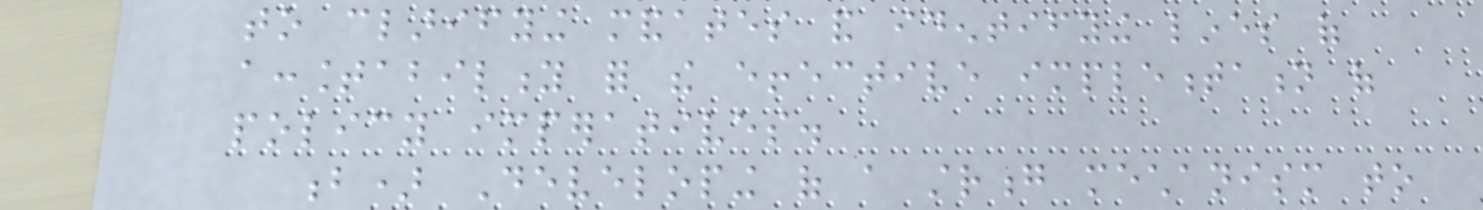to clarifying mandates and identifying lines of
accountability for the effective implementation of
policy imperatives.
b) Developing of a strong mechanism to
